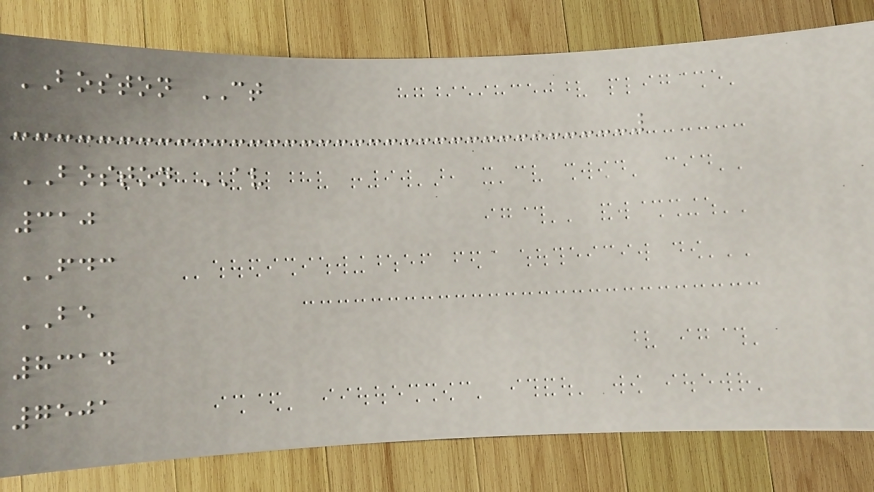BOSTON CT
BOSTON AV
310
FDC
BE
8314
7501
